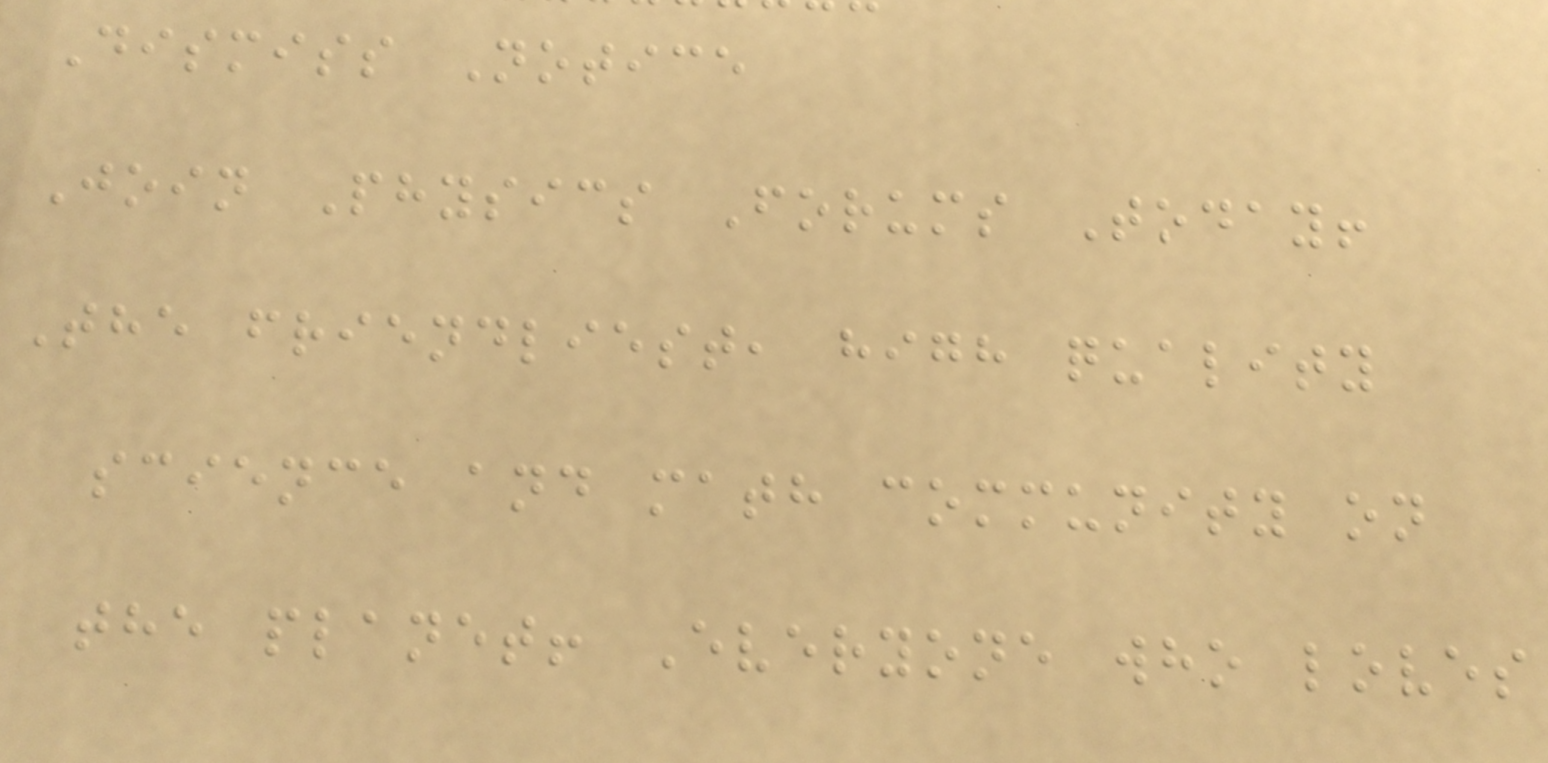Dismiss Notice
Join Physics Forums Today!
The friendliest, high quality
science and math community on
the planet! Everyone who loves
